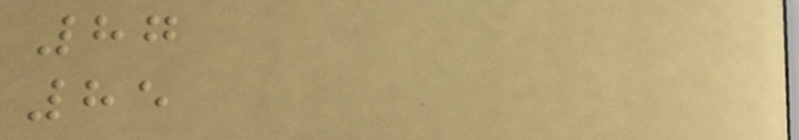87
85
